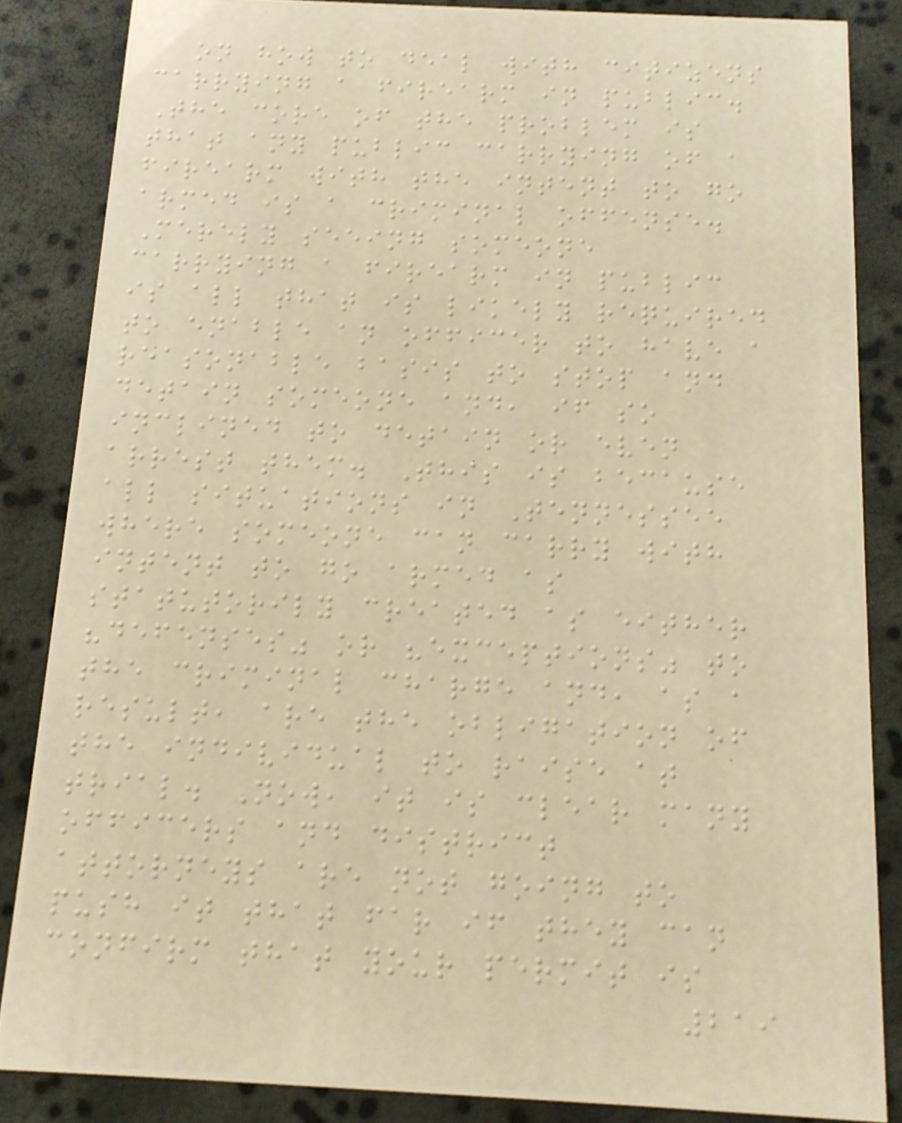on how to deal with citizens
carrying a firearm in public.
The core of the problem is
that any public carrying of a
firearm with the intent to go
armed is a criminal offense.
Merely seeing someone
carrying a firearm in public
is all that is likely required
to enable an officer to have a
reasonable basis to stop and
detain someone and, if so
inclined to detain or even
arrest them. This is because
all situations in Tennessee
where someone can carry with
intent to go armed as
statutorily created as either
"defenses" or "exceptions" to
the criminal charge and, as a
result, are the obligation of
the individual to raise at
trial. Now, it is clear many
officers and district
attorneys are not going to
push it that far if they can
confirm that your permit is
219
